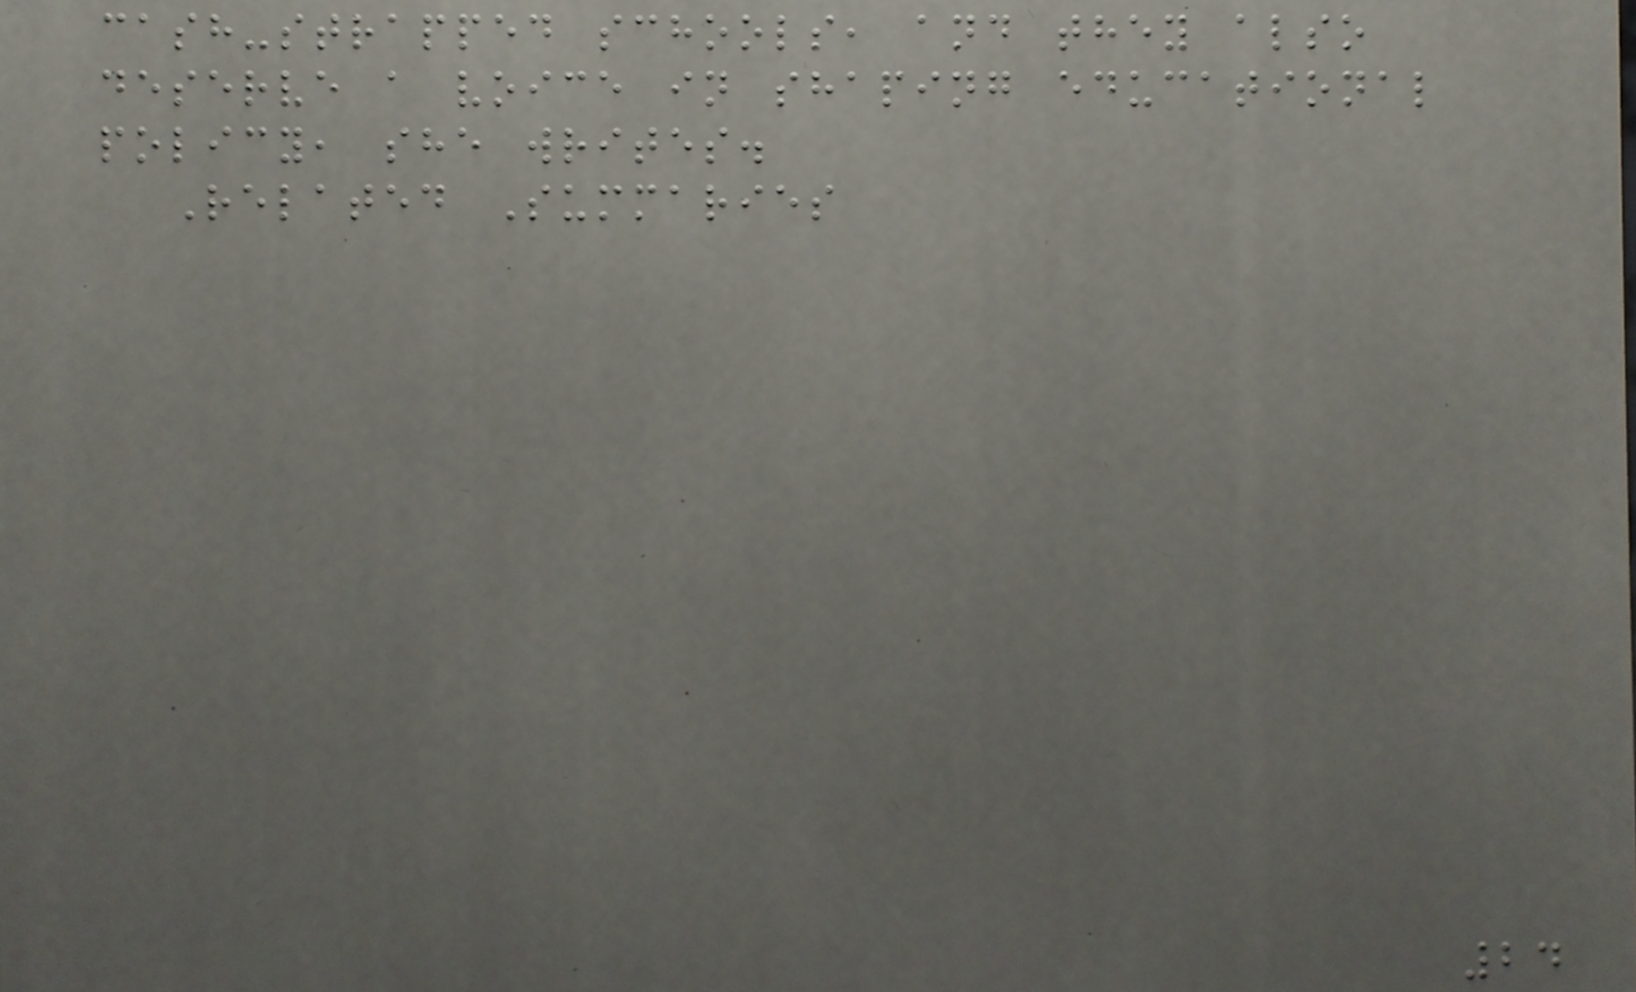cash-strapped schools, and they also
deserve a voice in shaping educational
policy, she writes.
Related Summaries
24
